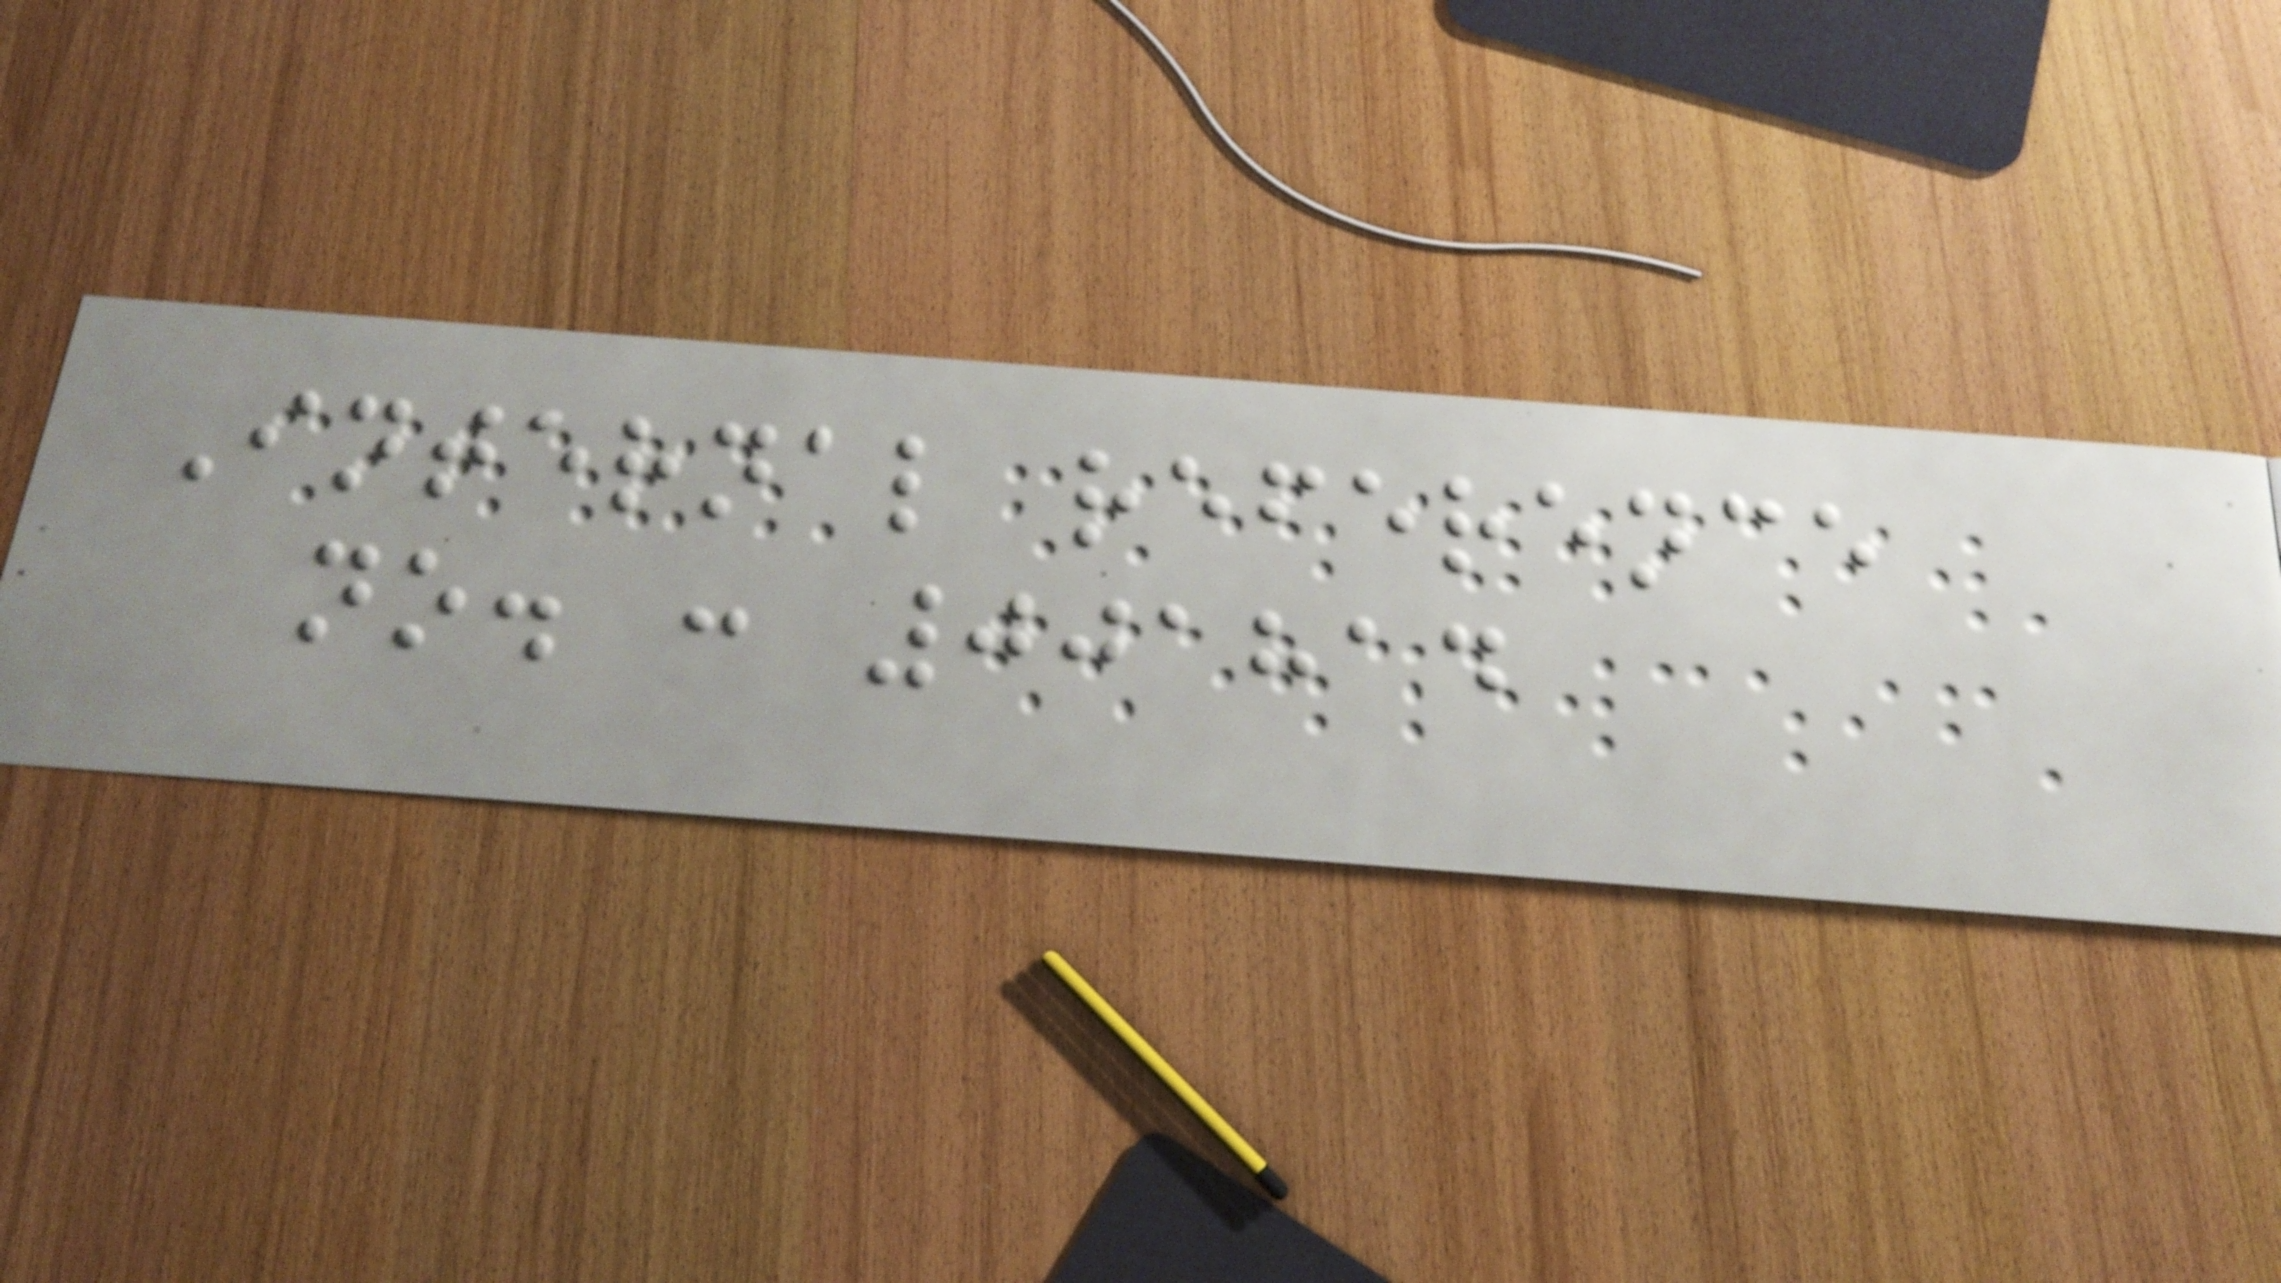Internal reference
no. : 001814
